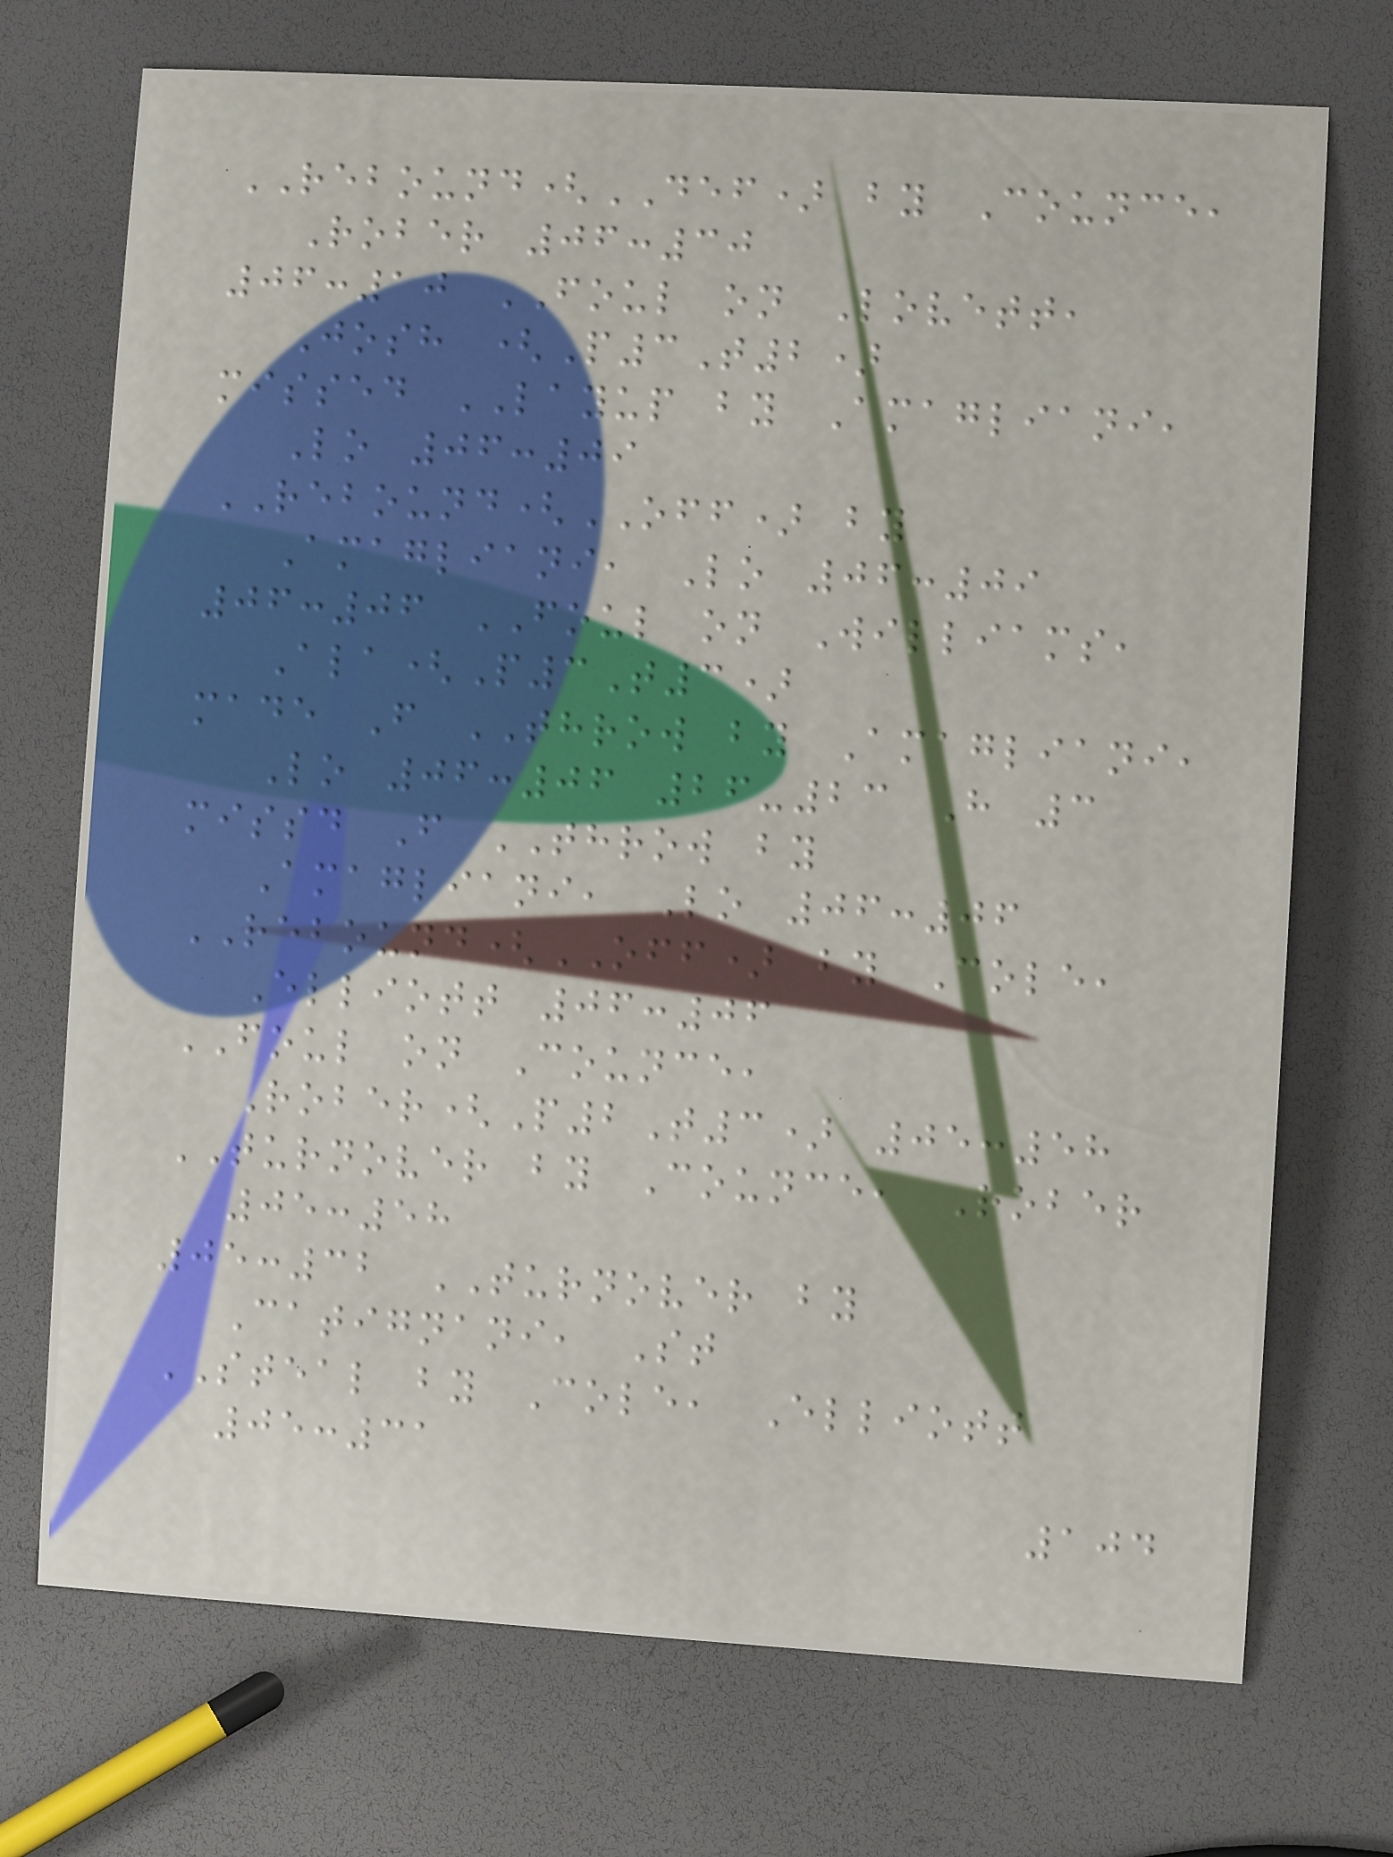REBOUND(DEF) by Counce,
Rober 06:30
06:10 FOUL on Lovett,
Josh (P3T2)
missed LAYUP by Amagliani,
Lo 06:09
REBOUND(OFF) by
Amagliani, Lo 06:09
06:06 FOUL on Williams,
Ala(P3T3)
made F THROW by Amagliani,
Lo 06:06 26-23 H 3
missd F THROW by
Amagliani, Lo 06:06
REBOUND(OFF) by Cole,
Elliott 06:06
FOUL on Counce,
Rober(P2T3) 05:58
TURNOVER by Counce, Rober
05:58
05:32 TURNOVER by
Catignani, St
STEAL by Cole, Elliott
05:31
104
